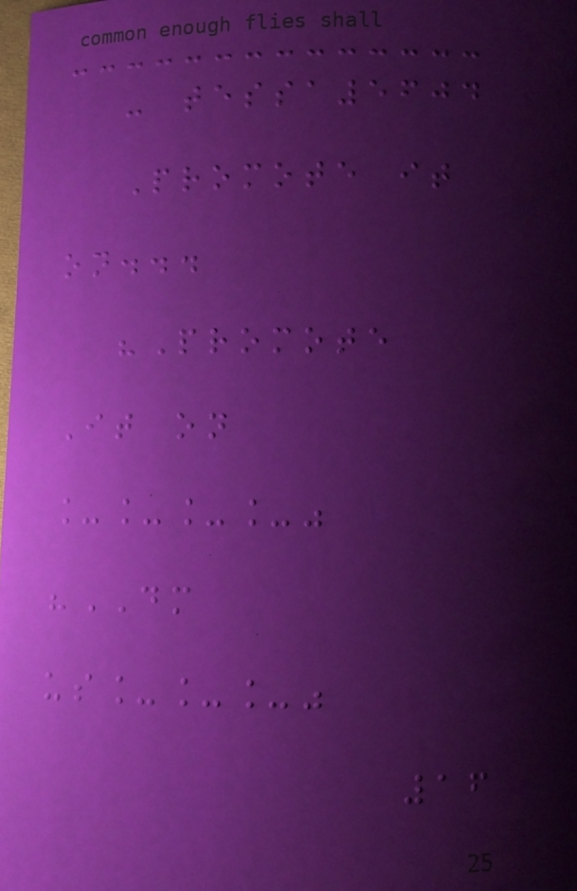- tessa5604
Promote it
on...
"Promote
It on
____"
"DM
us___"
16
